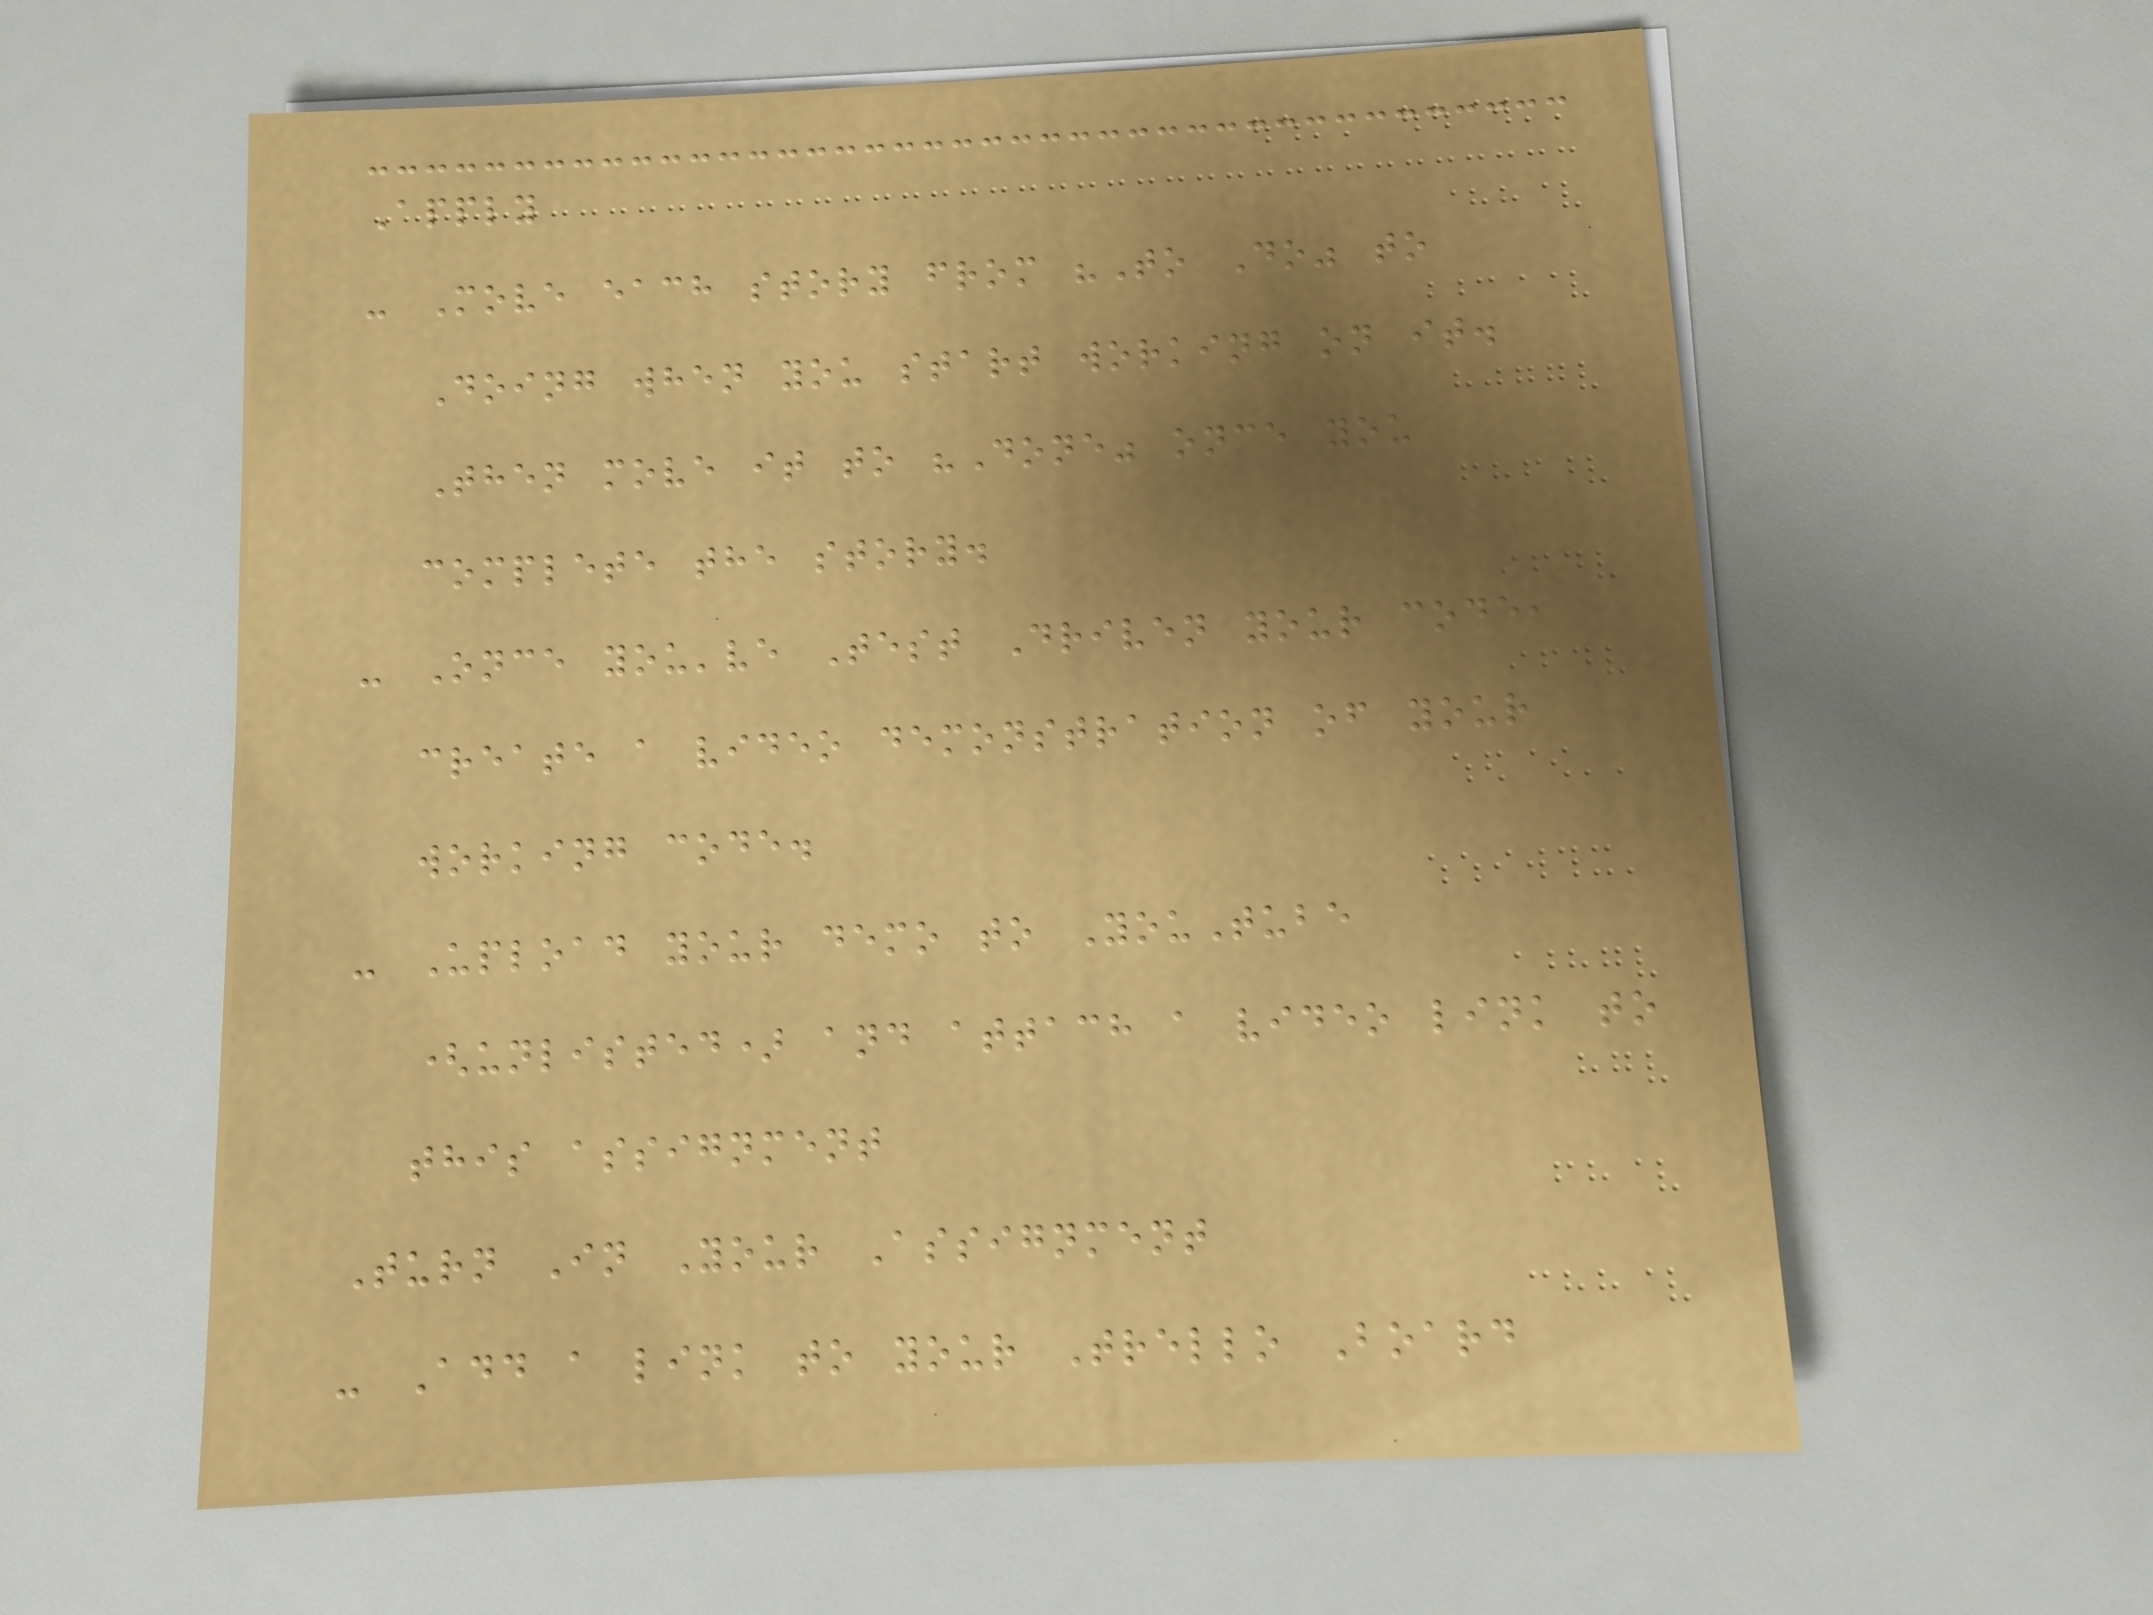Apply
- Move each story from "To Do" to
Doing when you start working on it.
Then move it to "Done" once you
complete the story.
- Once you've Test Driven your code,
create a video demonstration of your
working code.
- Upload your demo to YouTube
(unlisted) and attach a video link to
this assignment
Turn In Your Assignment
- Add a link to your Trello Board
